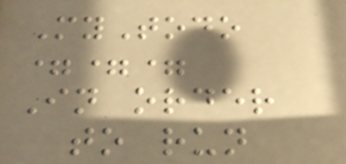MyTodo
===
In order
to run
